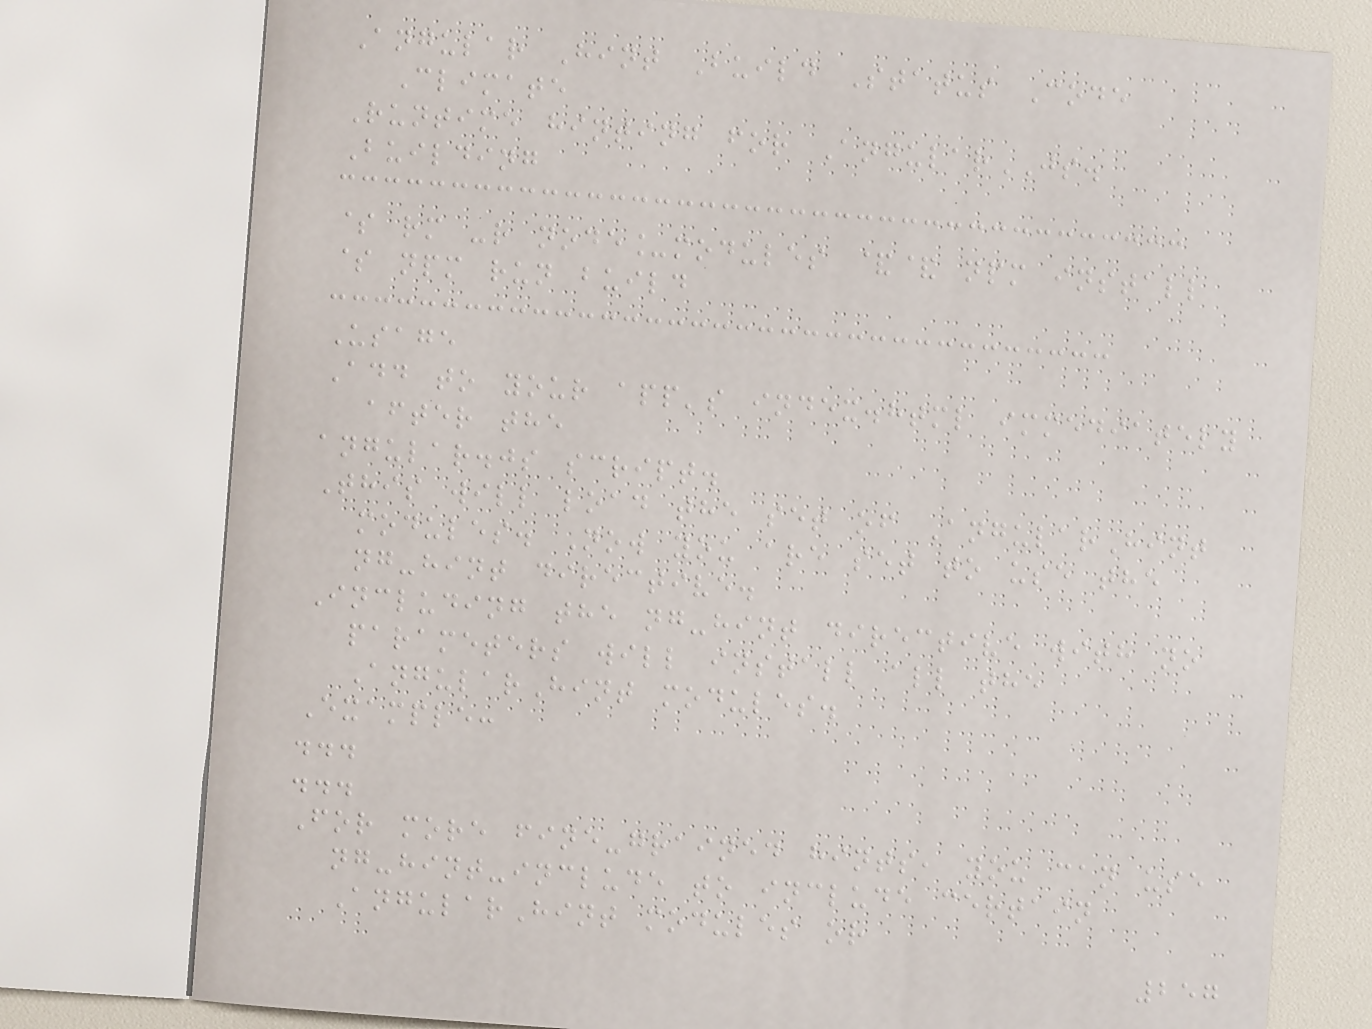Angular Hint Build Status Code
Climate
Runtime hinting for AngularJS.
Building
$ rm -r node_modules && npm install
$ npm run build
Usage
Add to your app's index.html immediately
after the
angular.js script.
This will load the set of AngularHint
modules. Now you are set to use the
ng-hint directive.
Including the ng-hint directive with no
parameters will install all the
AngularHint modules.
Example:
...
...
For more fine-grained hints, you can use
ng-hint-include to include certain
AngularHint modules or
257
